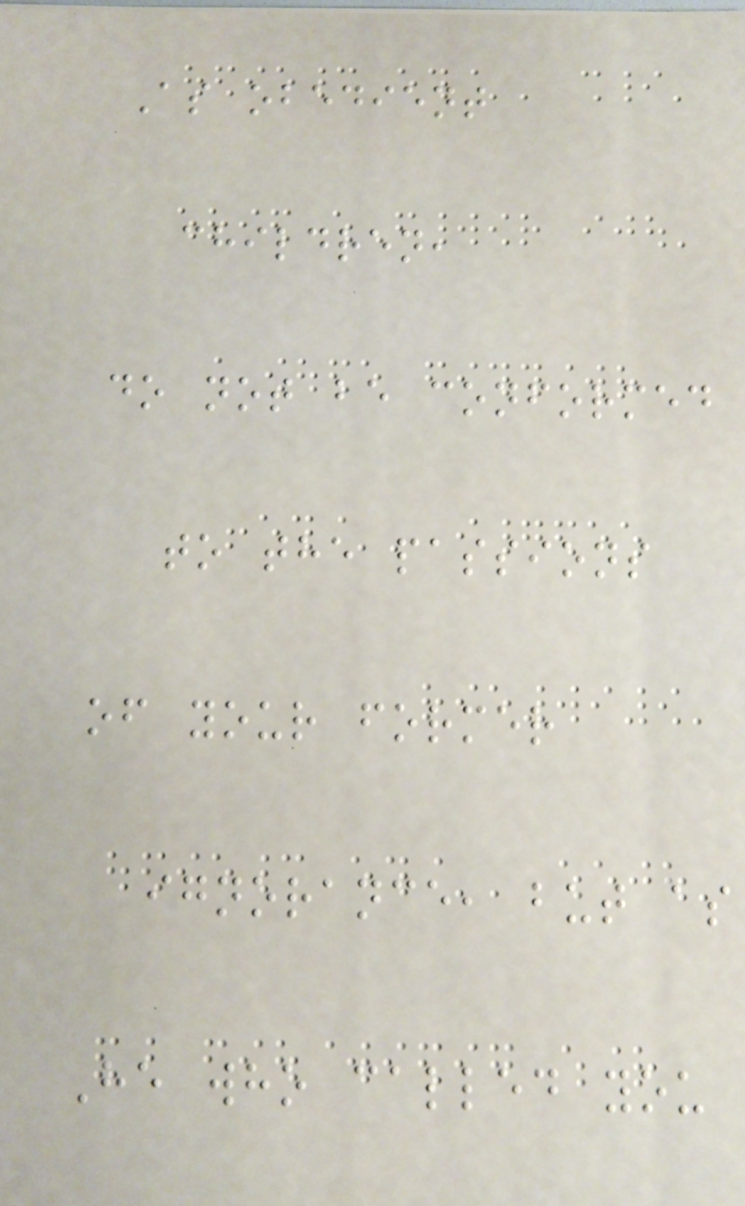As obedient
children,
do not be conformed
to the passions
of your former
ignorance, but as
He who called you
